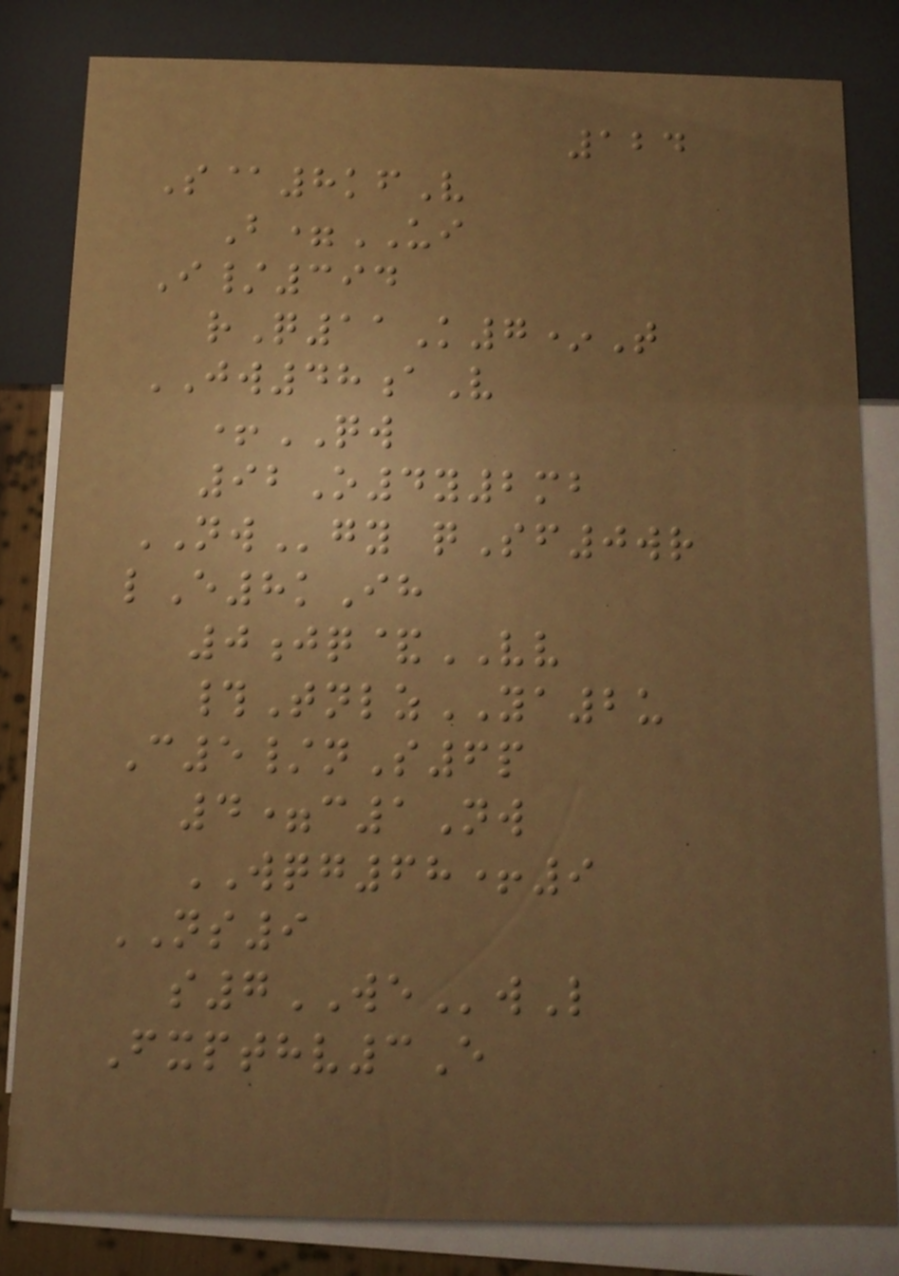124
S@8kfV
B=UI
I/394
rQ11K7*T
JW48aV
+QW
92O4y2mb
NWgy qSf0wr
lE8kIh
0jq&VV
#TnlzYA2u
C5/nS6p
4=c1Nw
WQG68+9
NS9
s7WEwL
Fxpthv3E
